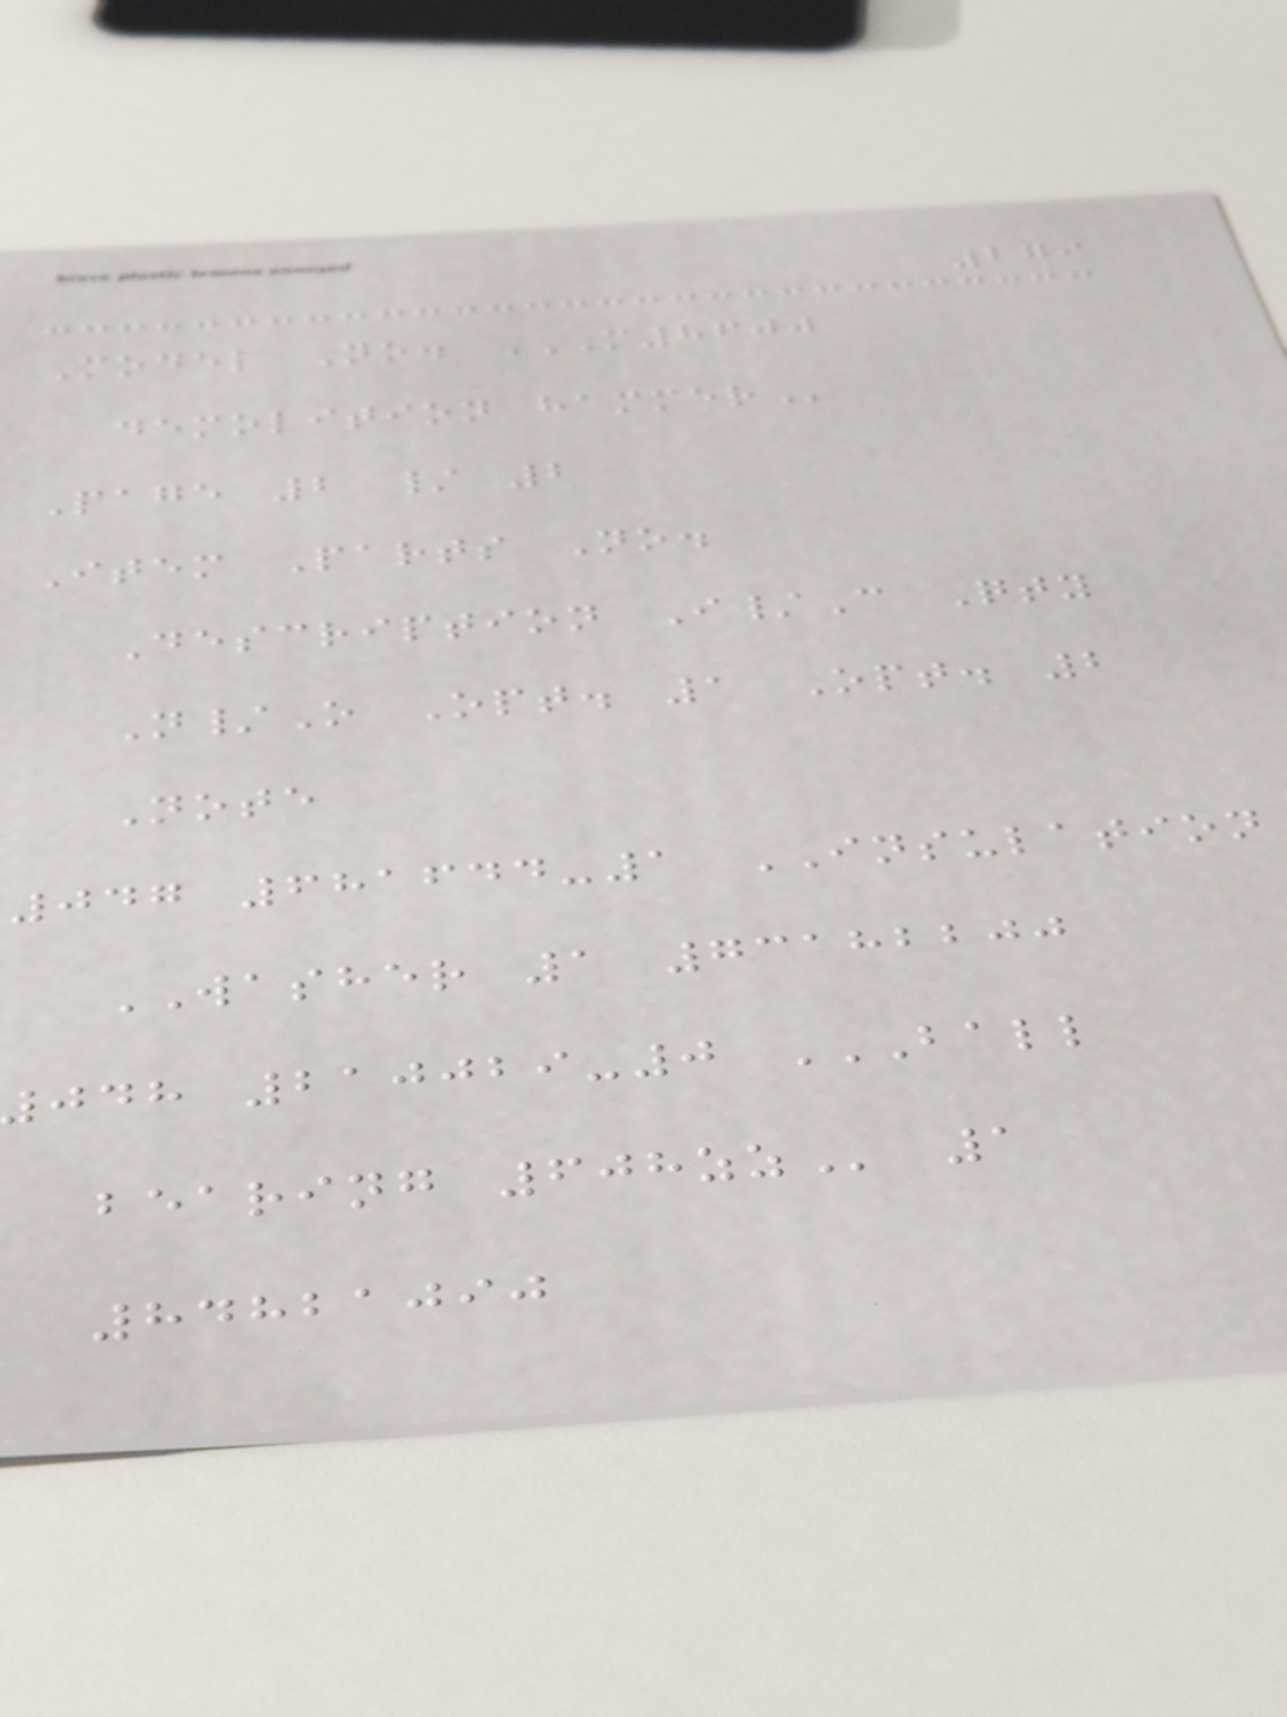279
Model No. M8600
demolition
Page 2 / 2
Item Parts No.
Description I/C Qty
N/O Opt. 1 Opt. 2
Note
047 681644-1 INSULATION
WASHER 1 73182200
bearing
84821090
